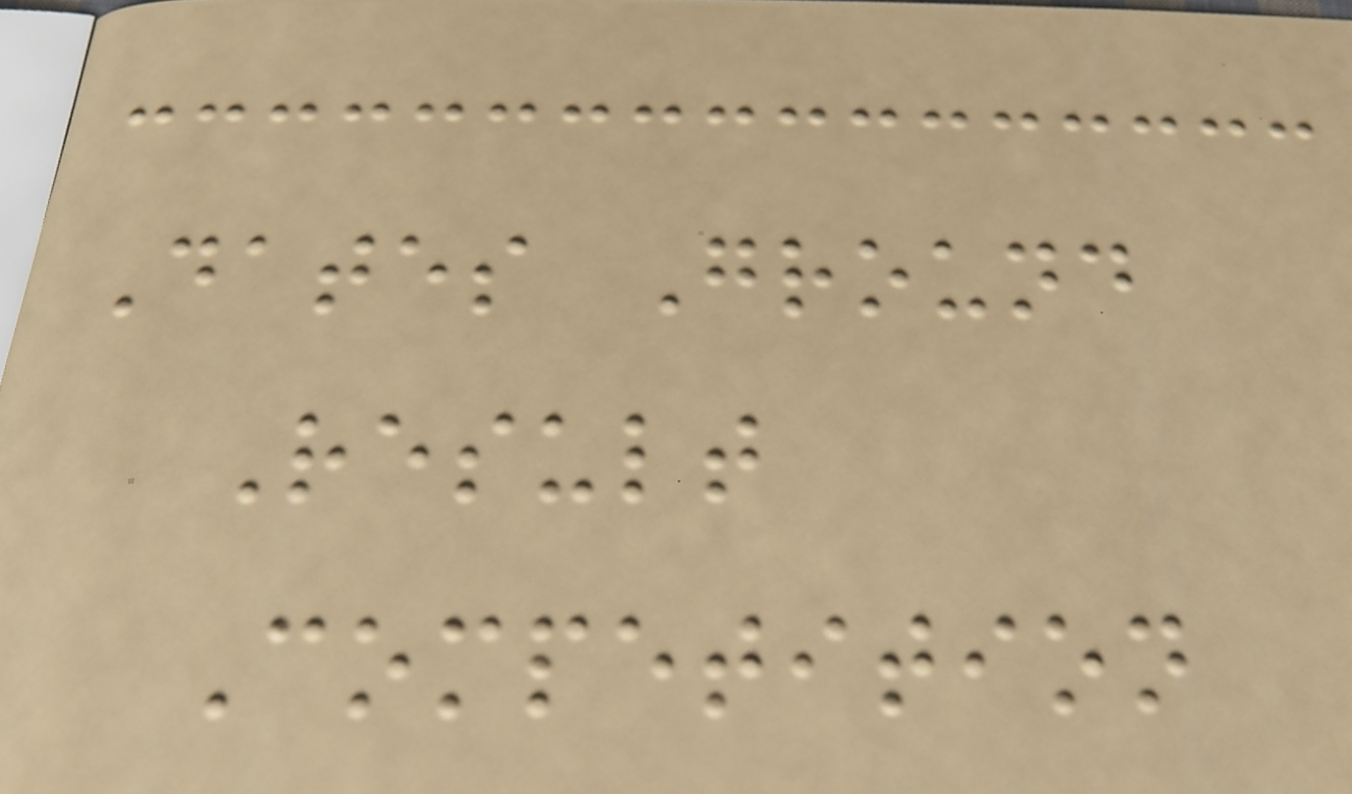Dates Ground
Result
Competition
